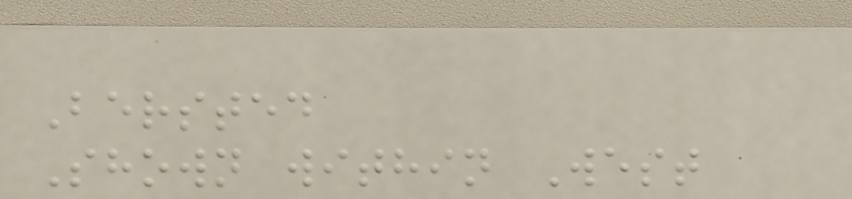Bersted
Shown within West
